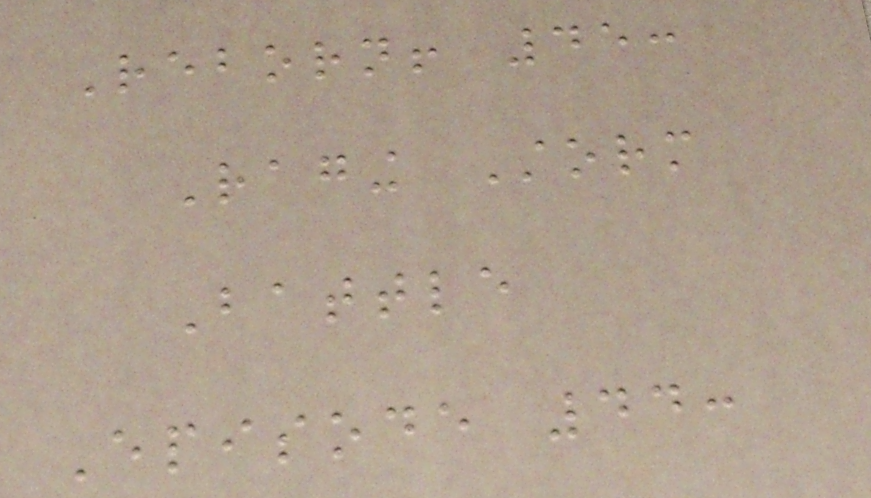Reborn! 45:
Raging Storm
Battle
Episode 44:
